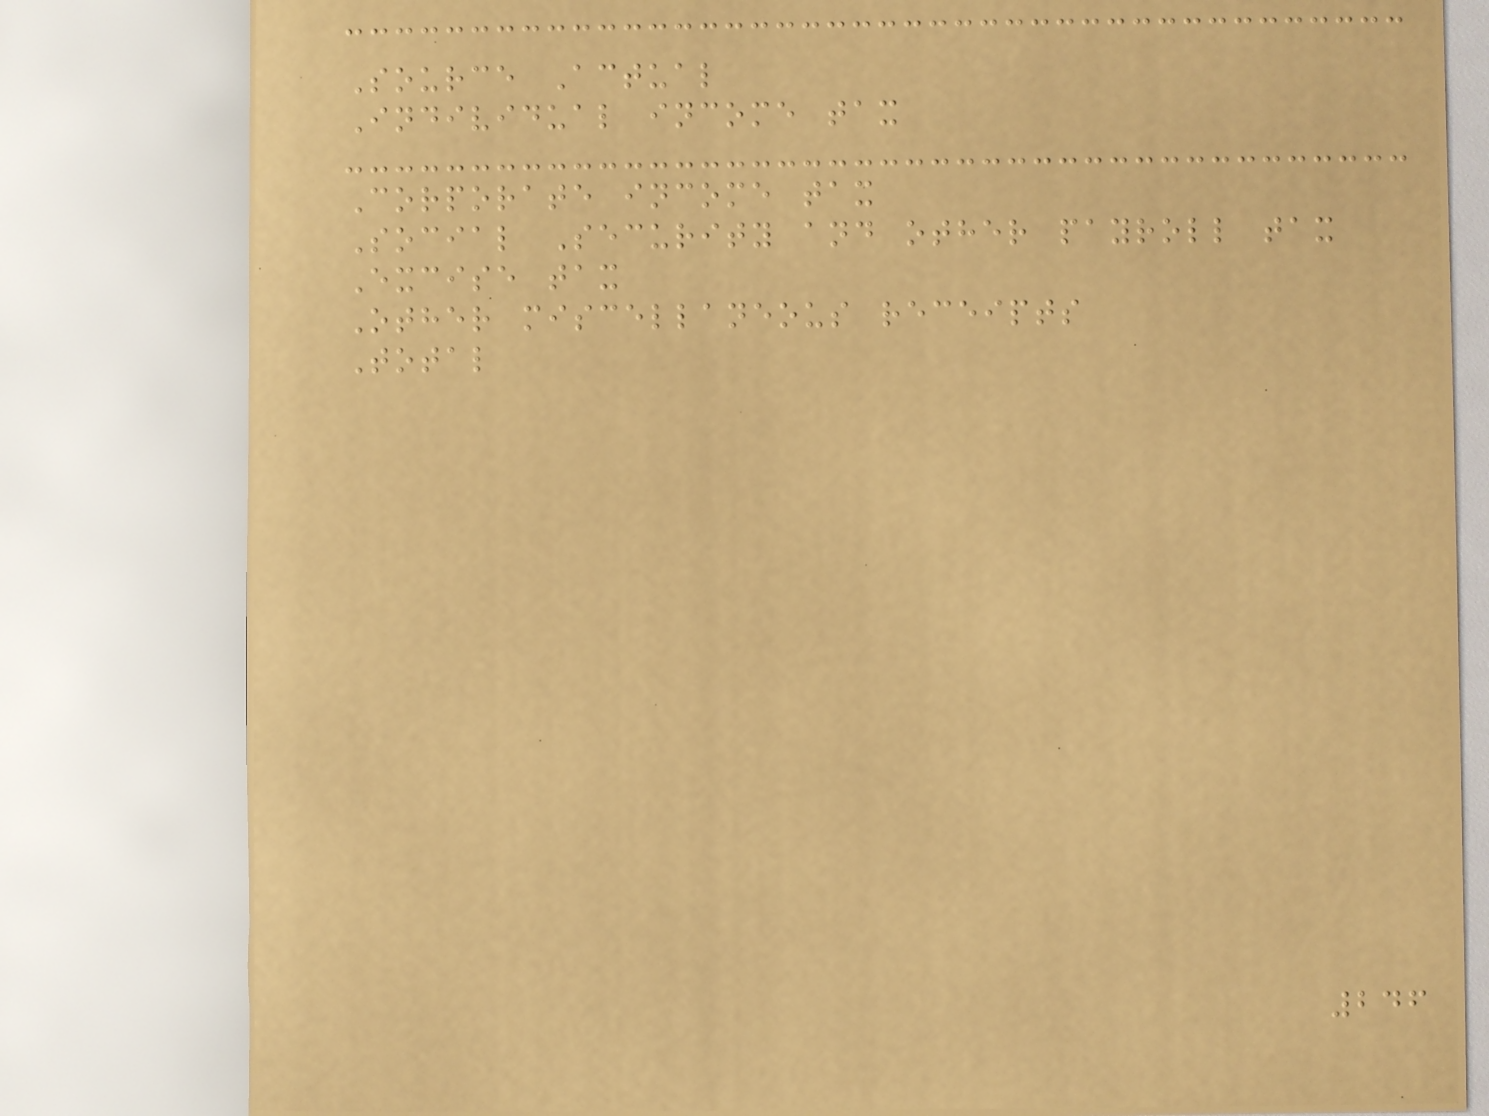Source Actual
Individual income tax
Corporate income tax
Social Security and other payroll tax
Excise tax
Other miscellaneous receipts
Total
246
